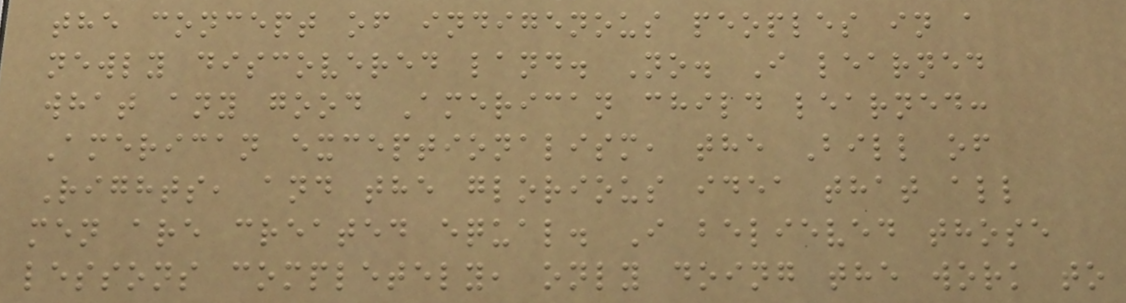the concept of indigenous peoples in a
newly discovered land. No. I learned
what any good American child learned:
American exceptionalism, the Bill of
Rights, and the glorious idea that all
men are created equal. I believed those
lessons completely, only doing the work to
